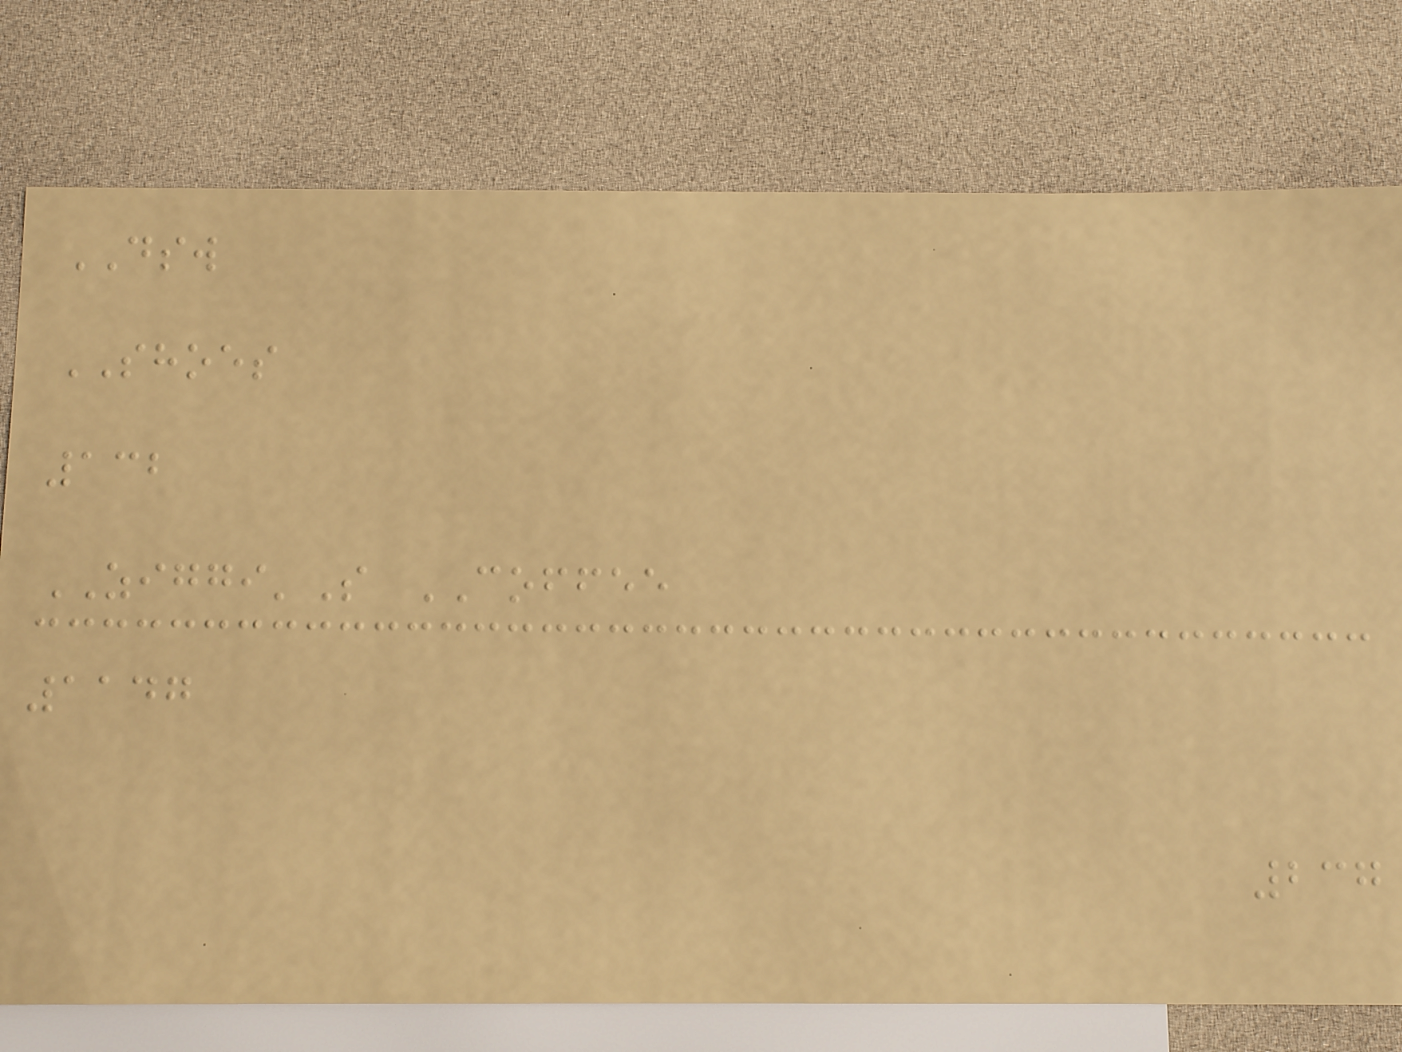DSW
SHOES
132
ZIGGI'S COFFEE
1147
237
